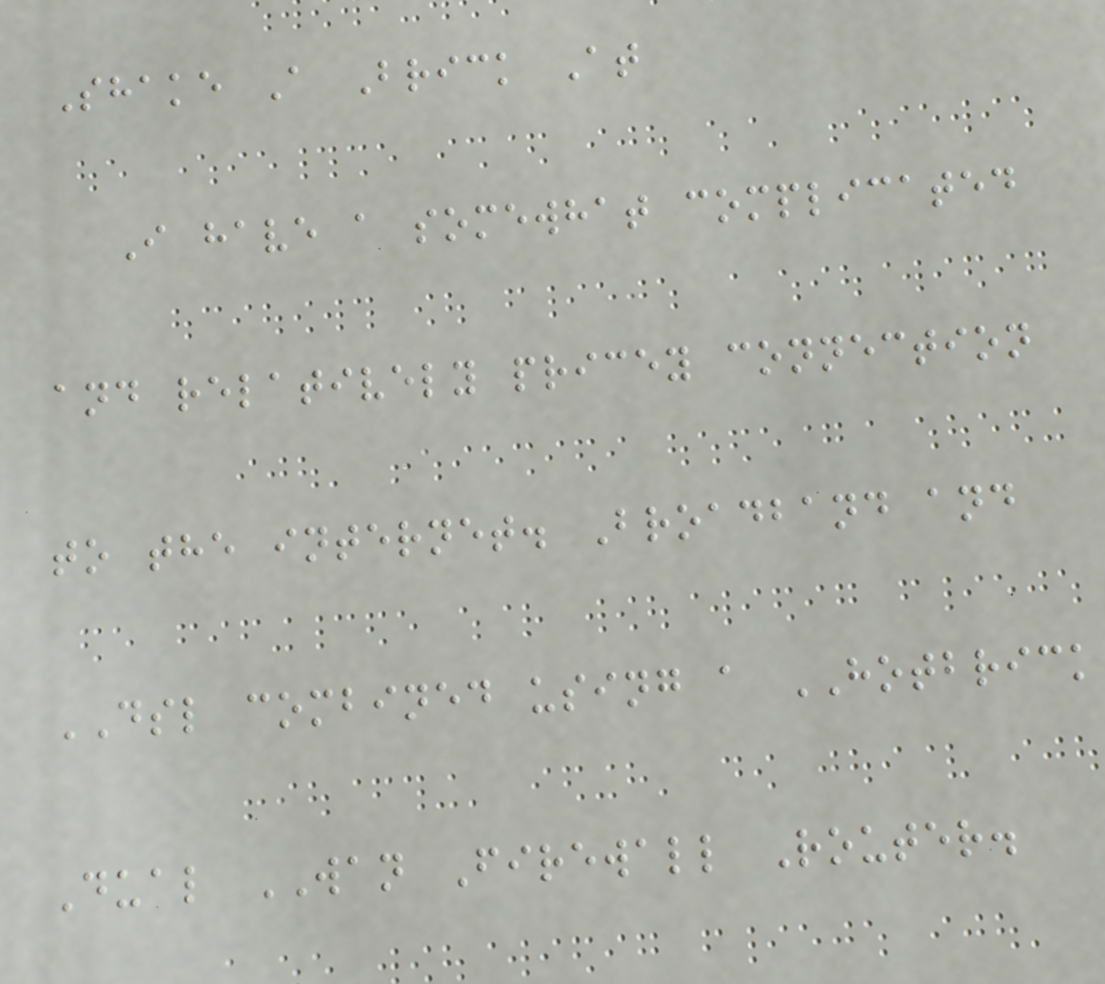Shake A Brick At
I have a somewhat complicated
and relatively pricey connection
to the internet. Broadband and
DSL combined using a HOTBRICK
Dual WAN Firewall Router.
